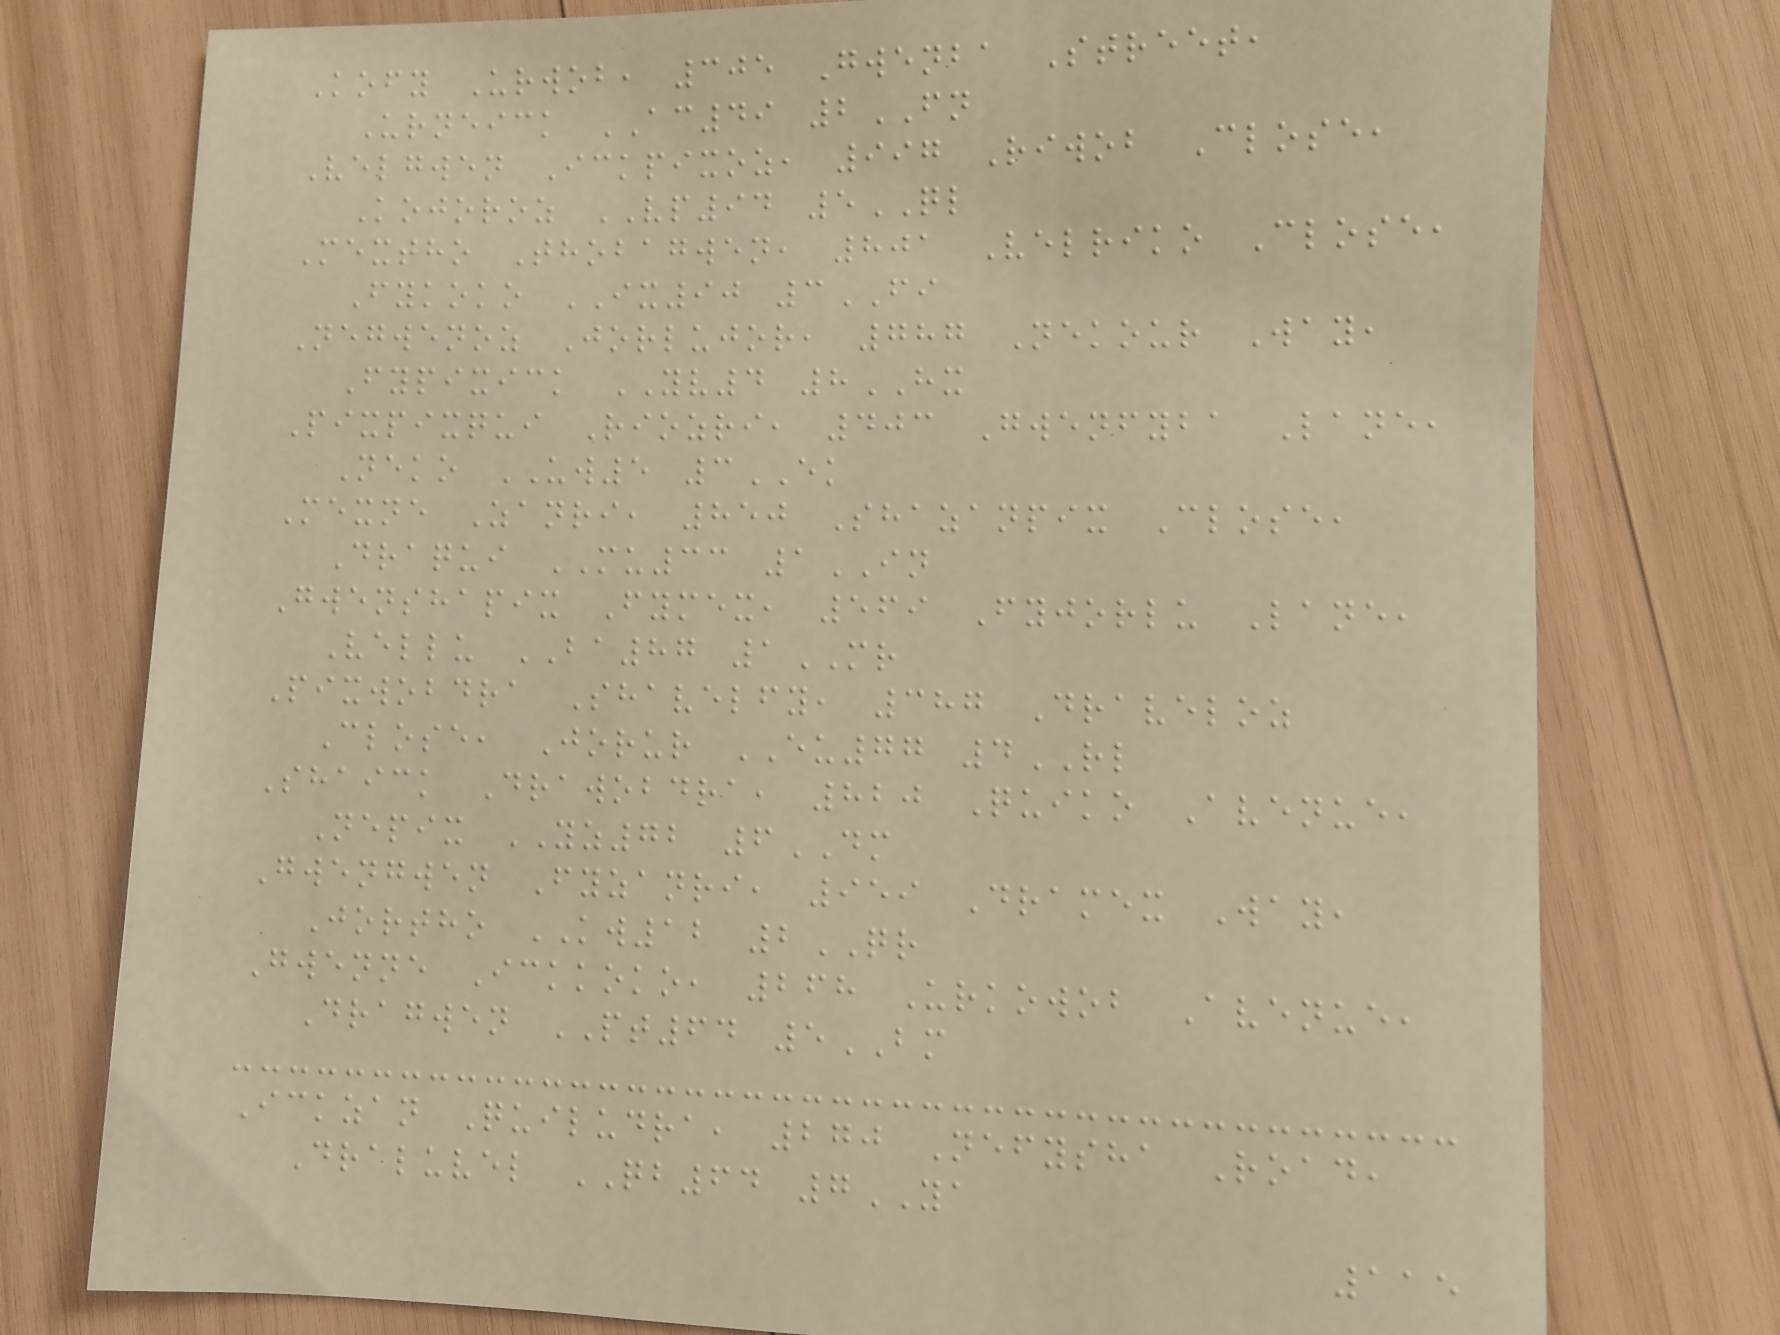Kofy Urwob, 305 Gwenba Street,
Urneick AC49 2FN
Velgwen Ickpixoz, 997 Riwob Close,
Kojoroz VP94 5QL
Mextho Thobagwen, 801 Velriko Close,
Fykoko IX90 3FI
Negwenoz Jorlujor, 787 Nekour Way,
Fypixick YV4 8HX
Pixpixqui Riozri, 403 Gwenfyba Lane,
Neko UW5 3EK
Mexne Zanri, 850 Shazanpix Close,
Draqui MU33 1IN
Gwenshapix Fymex, 569 Fyjorlu Lane,
Vellu BA87 1MR
Pixwobdra Shavelfy, 387 Draveloz
Close, Jorur EU77 4RL
Shaick Drawobdra, 820 Quiko Avenue,
Nepix YZ72 6DM
Gwengwen Fyzanri, 959 Dramex Way,
Jortho KW12 2QR
Gwenne Ickkoko, 268 Urkowob Avenue,
Dragwen PT64 5BM
Ickzan Quiludra, 270 Nefysha Road,
Draluvel QB64 7YA
115
